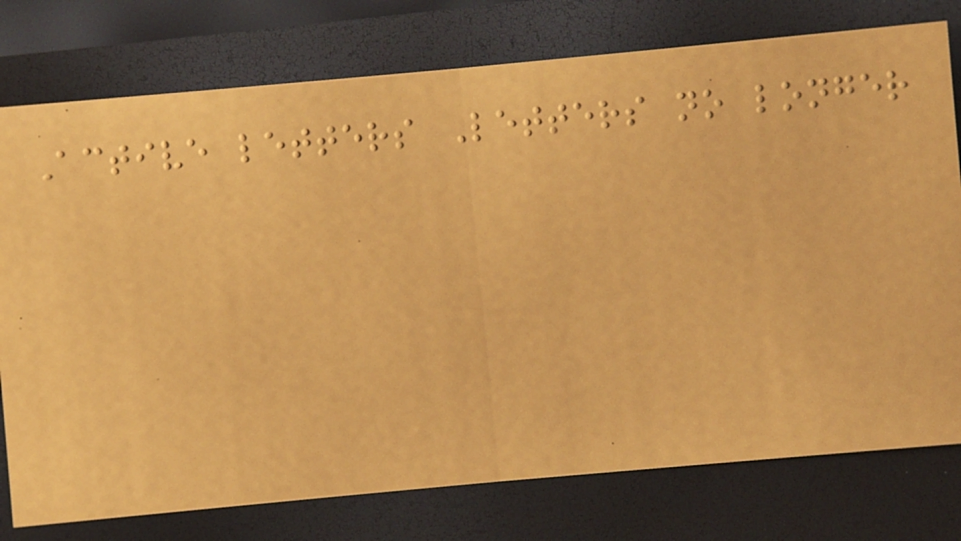Active letters Letters no longer
